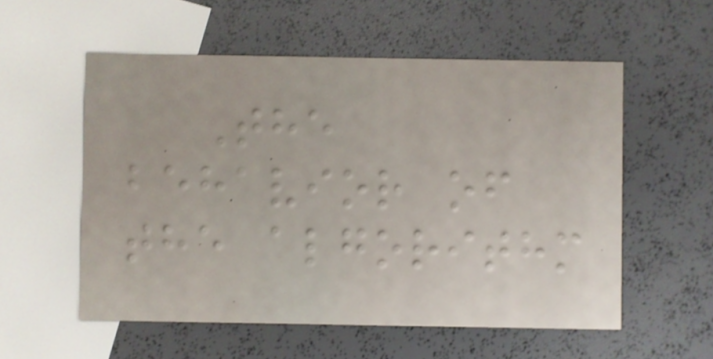The
behavior of
the algorithm
